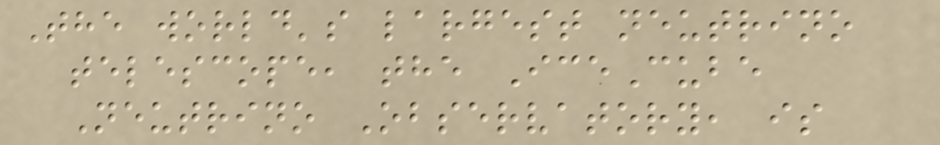The world's largest neutrino
telescope, the IceCube
Neutrino Observatory, is
